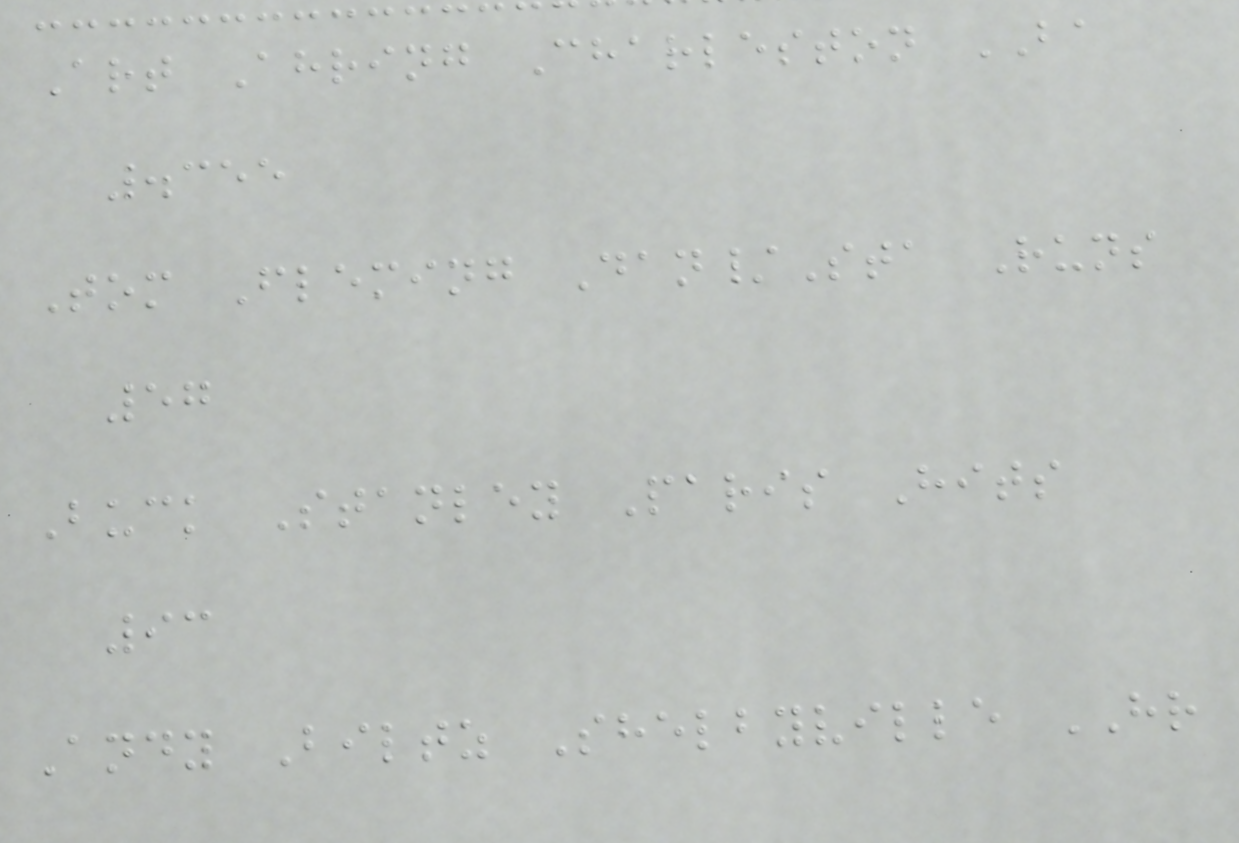Art Ahring Charleston BA
.355
Tom Fleming Dan/Sta Runs
57
Buck Stanley Paris Hits
93
Andy Biltz Shelbyville HR
